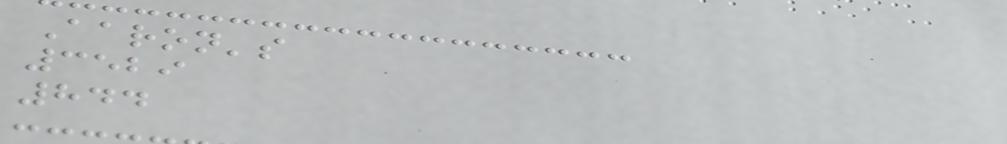Aaron's
3529
844
